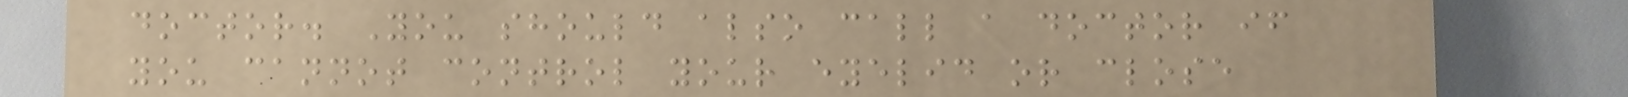doctor. You should also call a doctor if
you cannot control your eyelid or close
